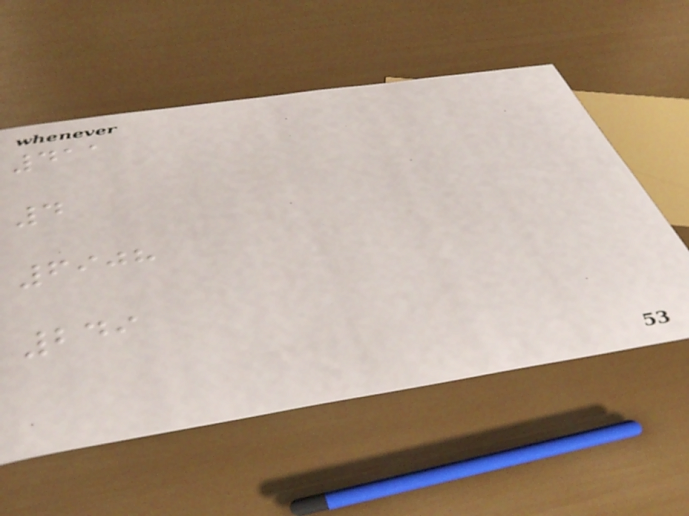411
4
6908
249
